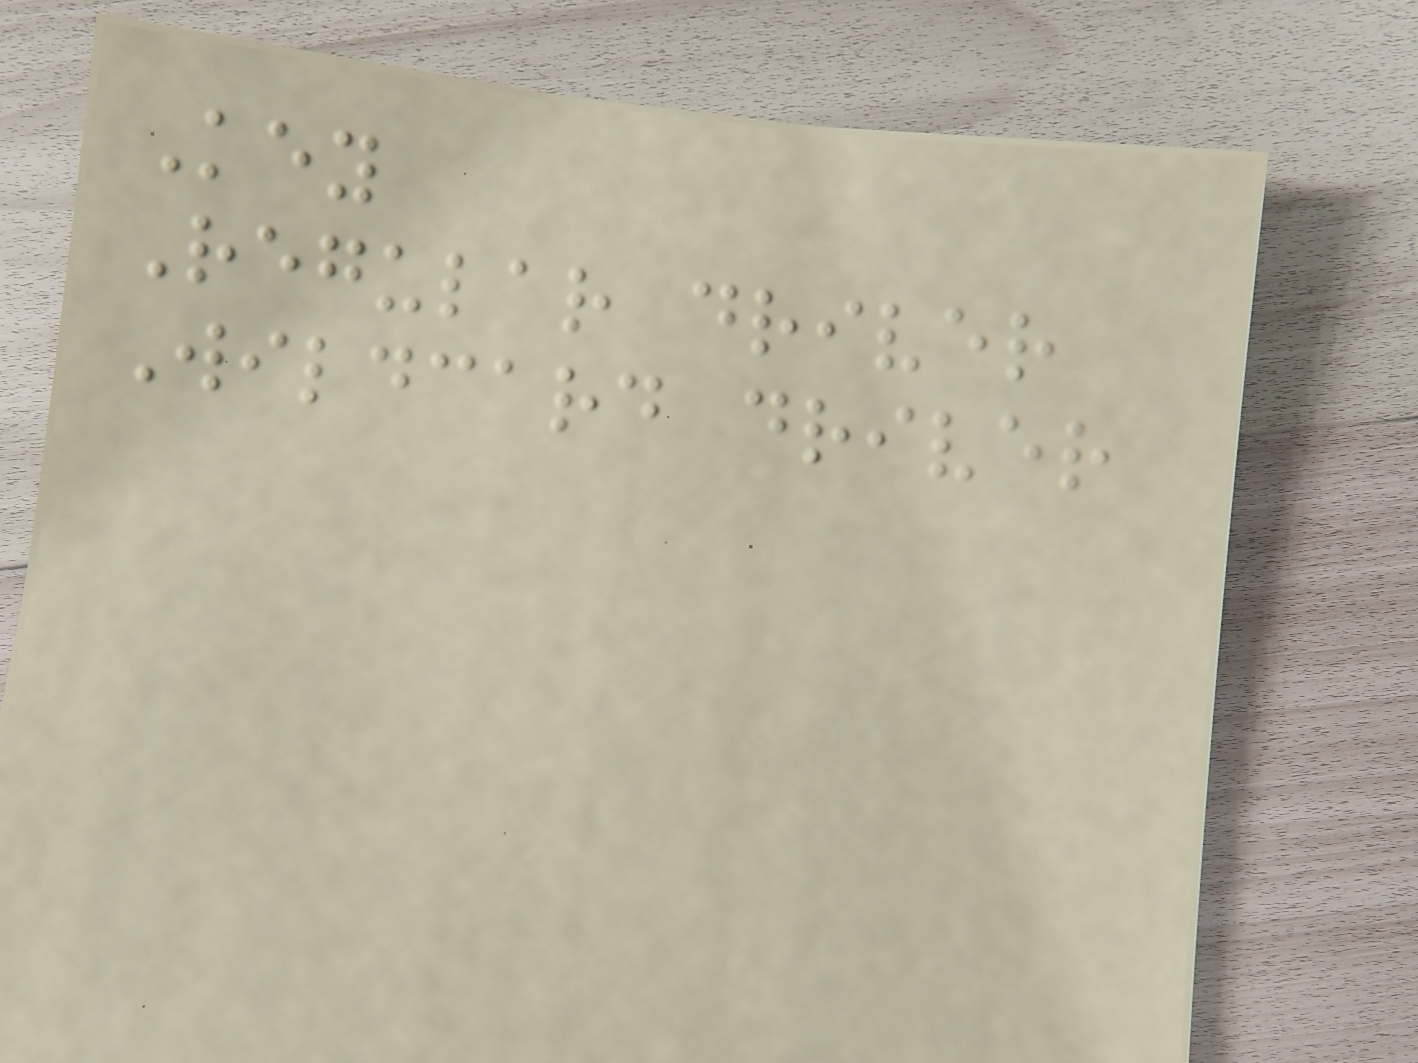Key
Regular driver
Wildcard driver
